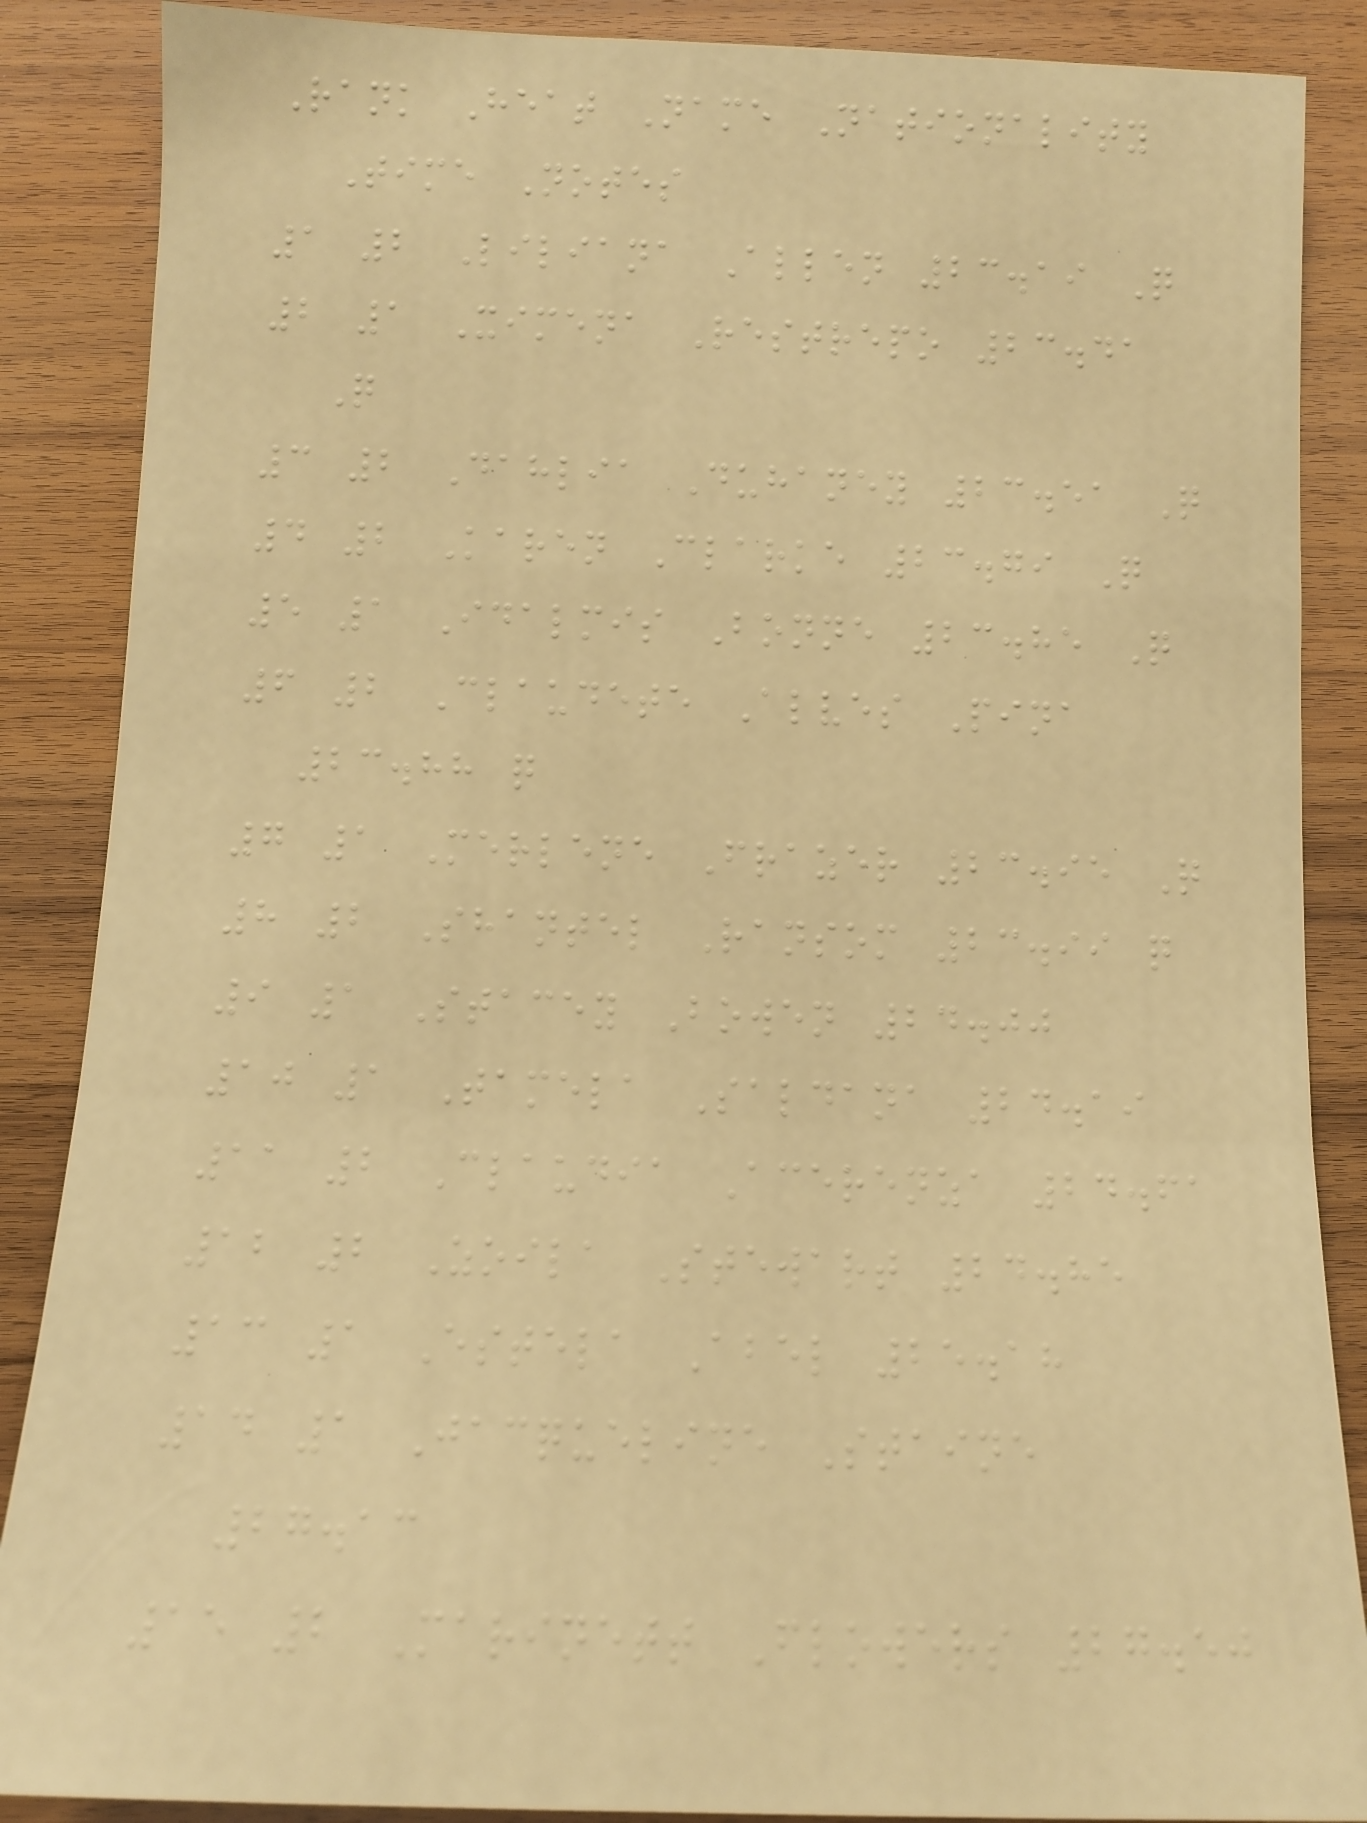Rank Heat Name Nationality
Time Notes
1 2 Liliana Allen 23.19 Q
2 1 Ximena Restrepo 23.41
Q
3 2 Dahlia Duhaney 23.51 Q
4 2 Karen Clarke 23.79 Q
5 1 Idalmis Bonne 23.85 Q
6 2 Claudete Alves Pina
23.88 q
7 1 Merlene Frazer 23.95 Q
8 2 Shantel Ransom 23.99 q
9 1 Stacey Bowen 24.00
10 1 Tamela Saldana 24.19
11 2 Claudia Acerenza 24.61
12 2 Zoila Stewart 24.85
13 1 Estela Abel 25.18
14 1 Jacqueline Staine
27.13
15 2 Marinett Flowers 27.50
